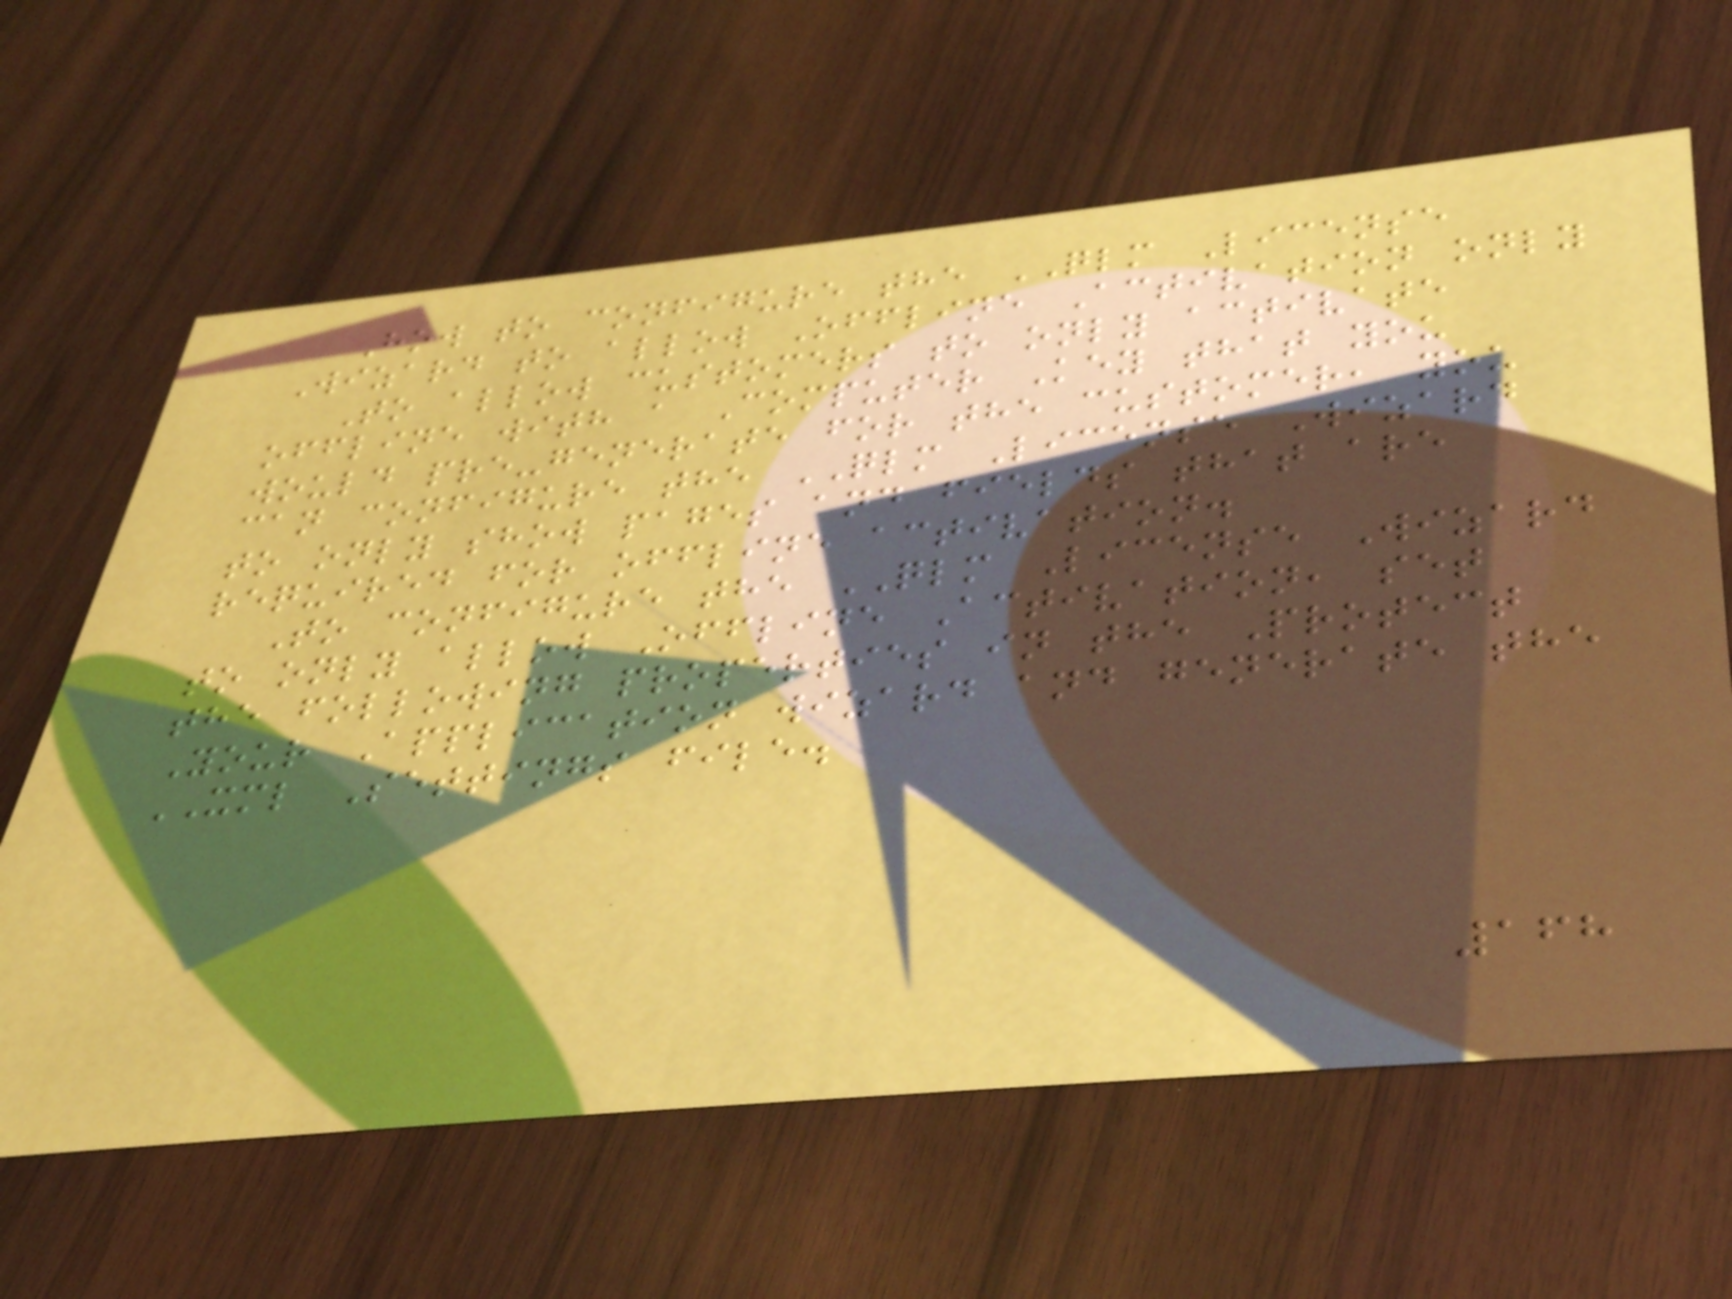How to configure the QLM License
Wizard to allow Offline Activation only
To allow customers to only activate
offline with a Computer Key that you
would pre-generate for the customer, you
can configure the QLM License Wizard
to only show pages and fields that are
required for offline activation.
To configure the QLM License Wizard
to only allow Offline Activation, set
the following properties in the Protect
Your Application wizard and generate the
XML Settings file.
168
